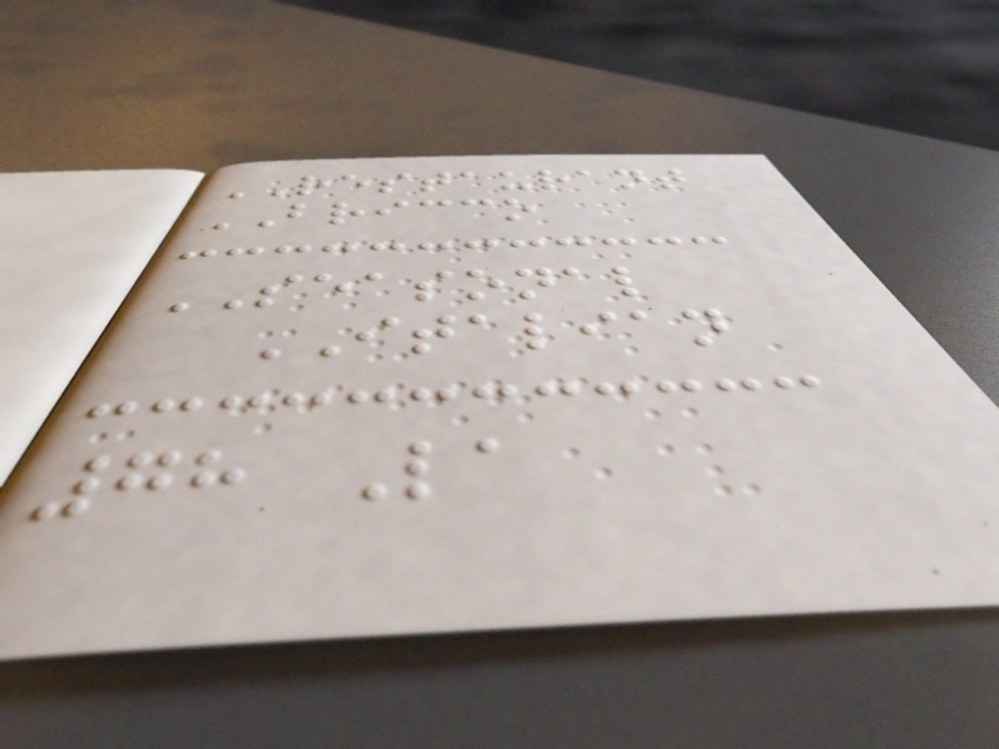RESTAURANT
BRICCO
SEASONAL
ITALIAN
78 La
